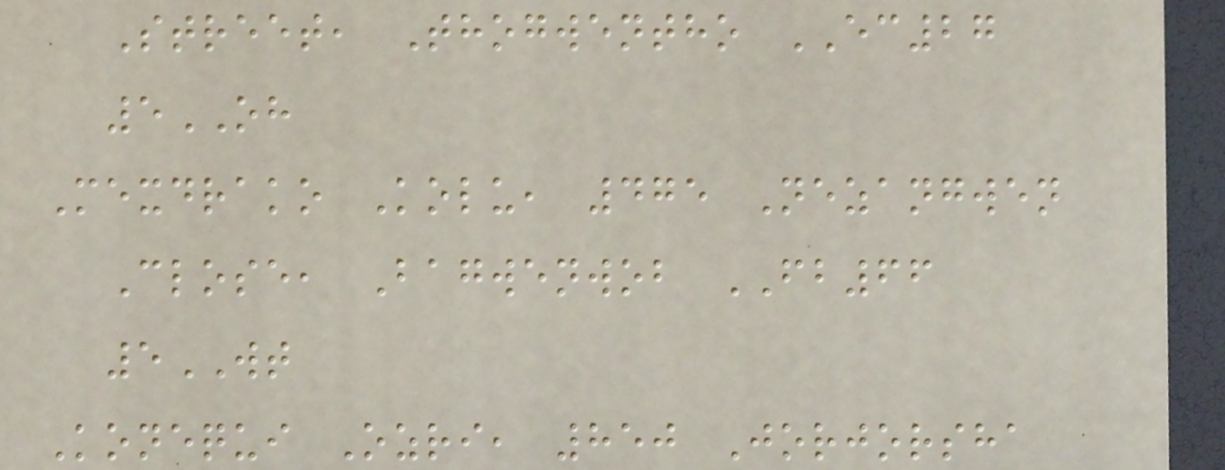Street, Thogwentho EC27
5OH
Mexdrako Kolu, 475 Nezangwen
Close, Bagwenwob FB66
5WT
Konequi Ozri, 850 Jorjorsha
